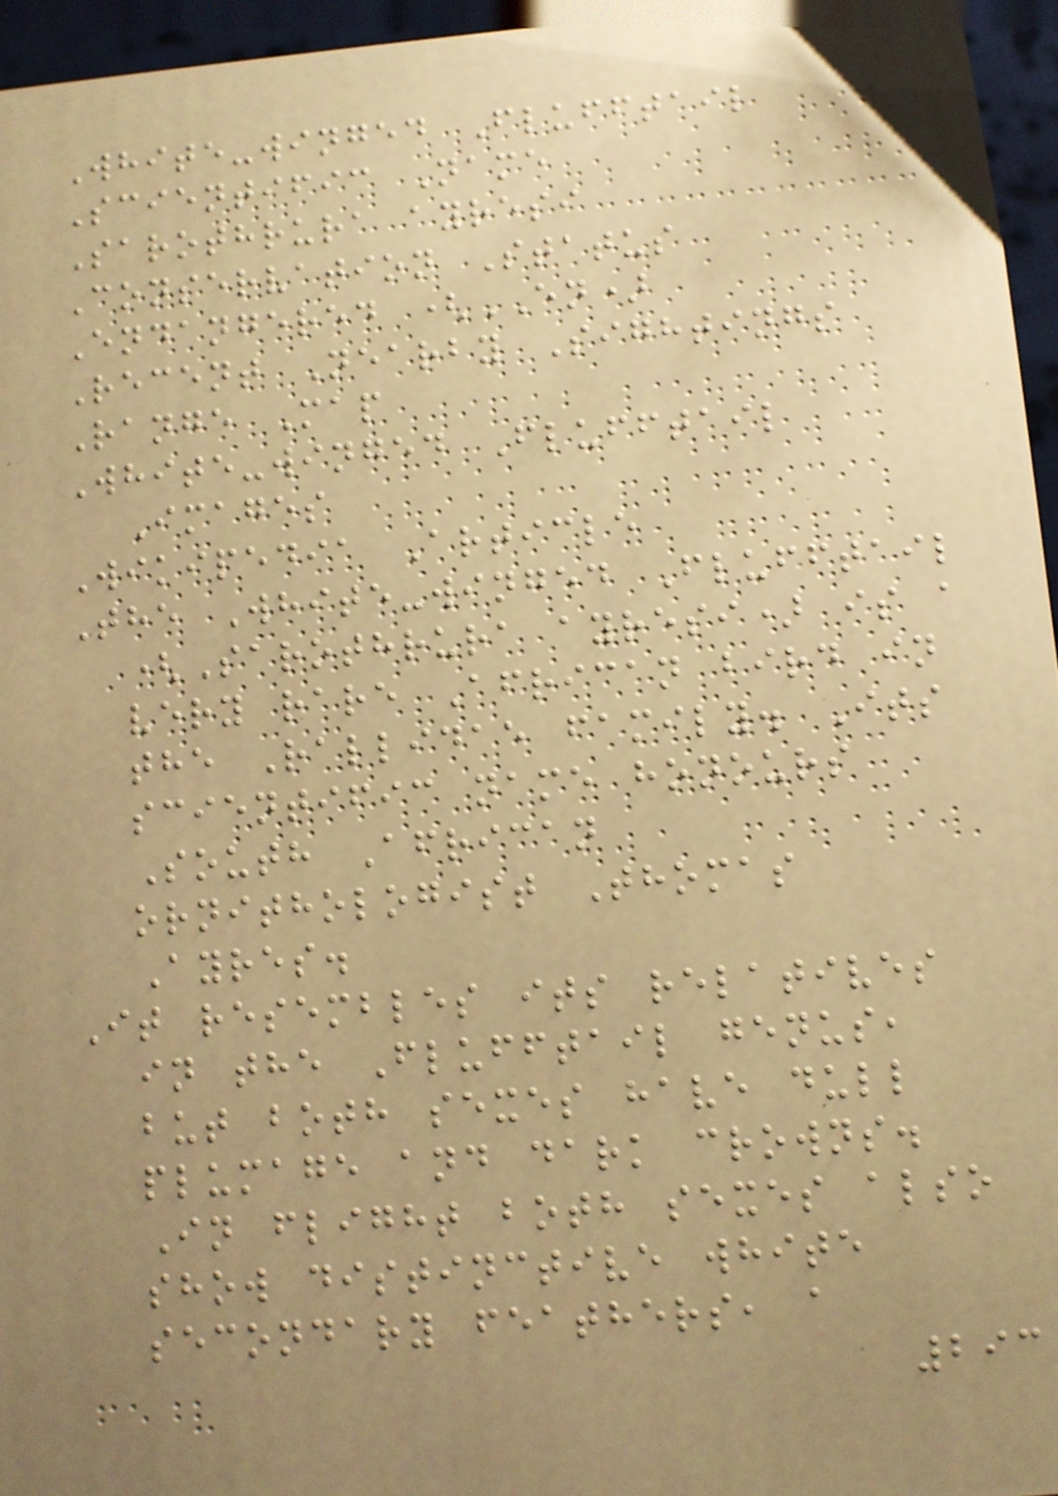White-winged Flufftail
Scientific Name
Sarothrura ayresi
Conservation Status
Endangered (EN)
Recent Nearby Sightings
Range Map
White-winged Flufftail
Images
Wikipedia Article
The White-winged Flufftail
(Sarothrura ayresi) is a
very rare African bird in
the Rallidae family. Its
scientific name honours
South African
ornithologist Thomas
Ayres.
It resembles its relatives
in the Flufftail genus,
but both sexes have dull
plumage and dark crowns.
In flight both sexes also
show distinctive white
secondary feathers, a
293
